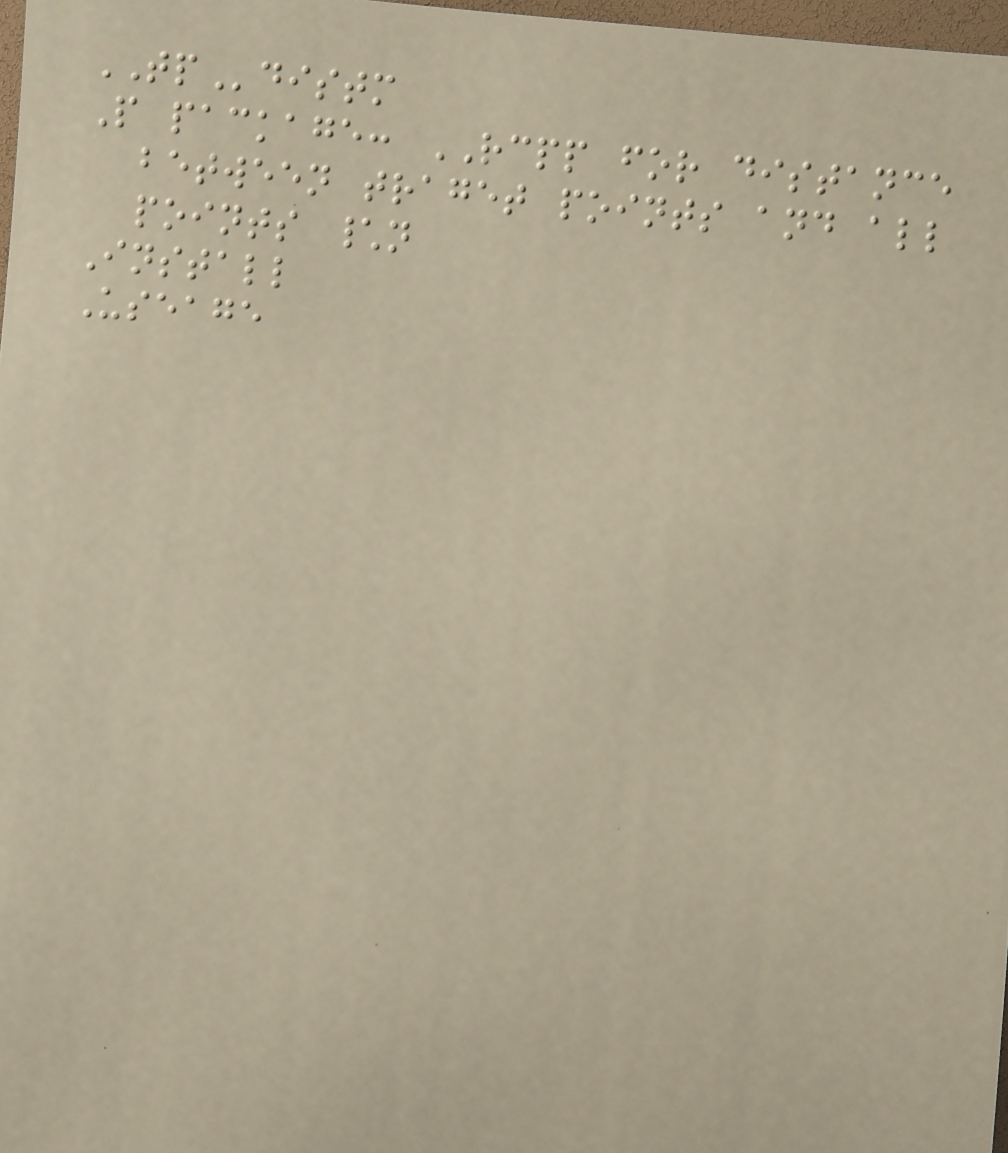TPdistm
P package: RCPP for distance
between traget points and all
points \n
Install
Useage
